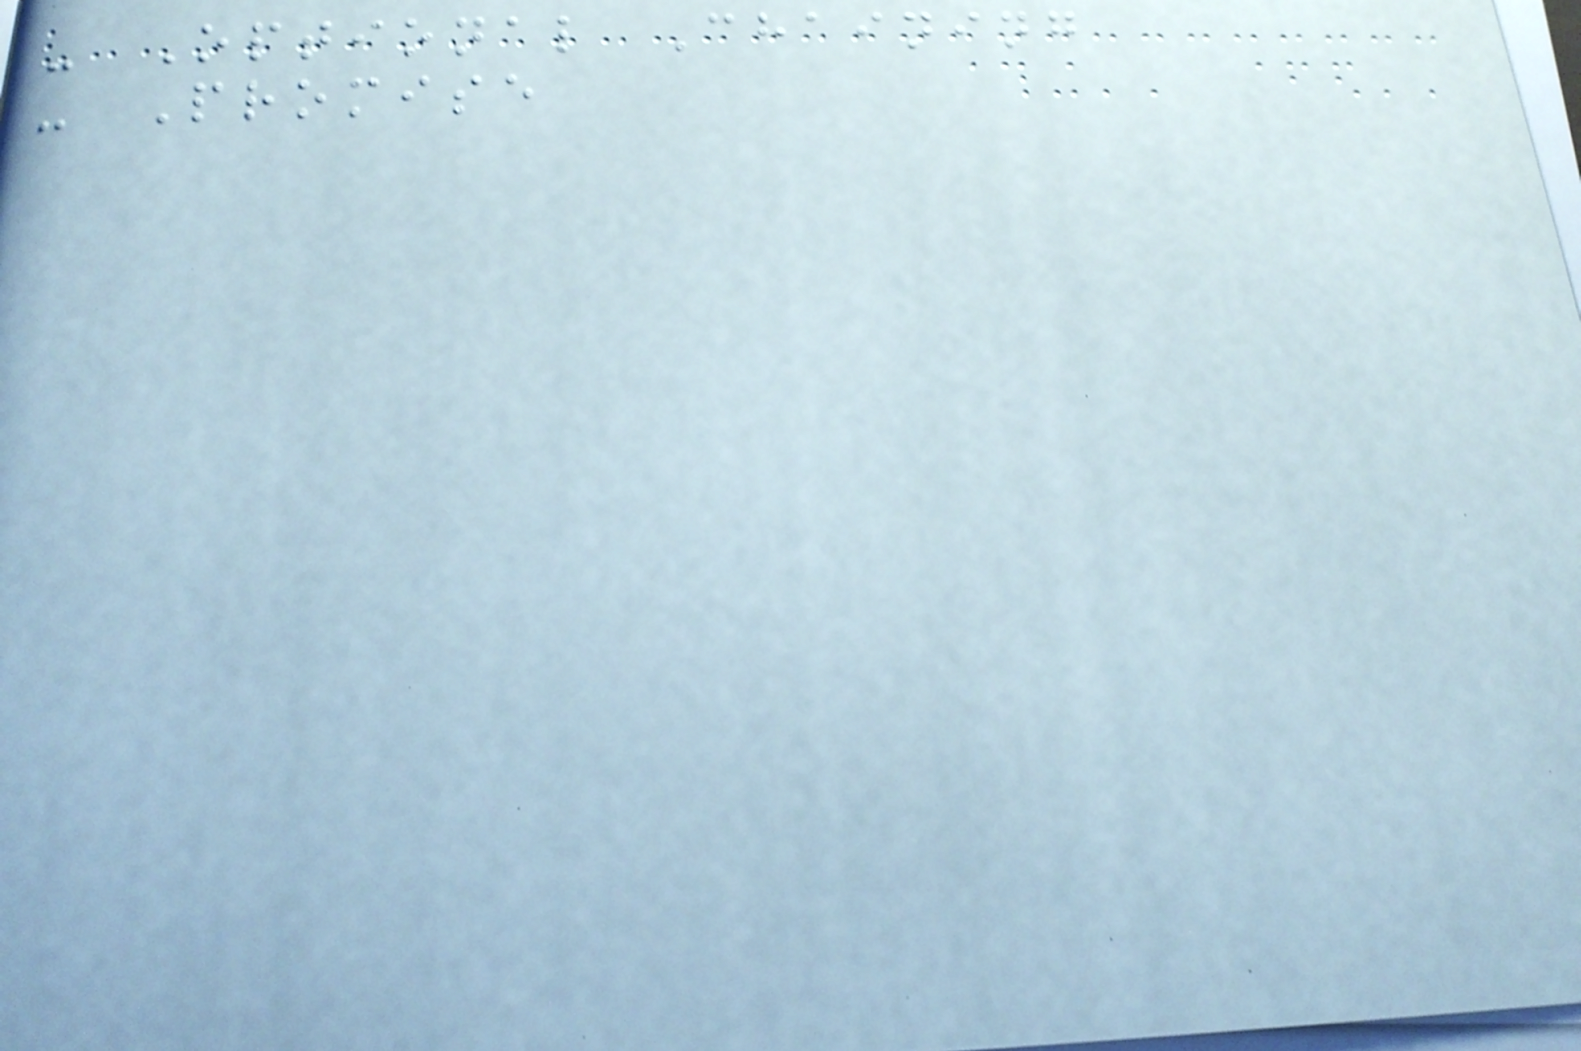- Optional Chaining
- Promise
